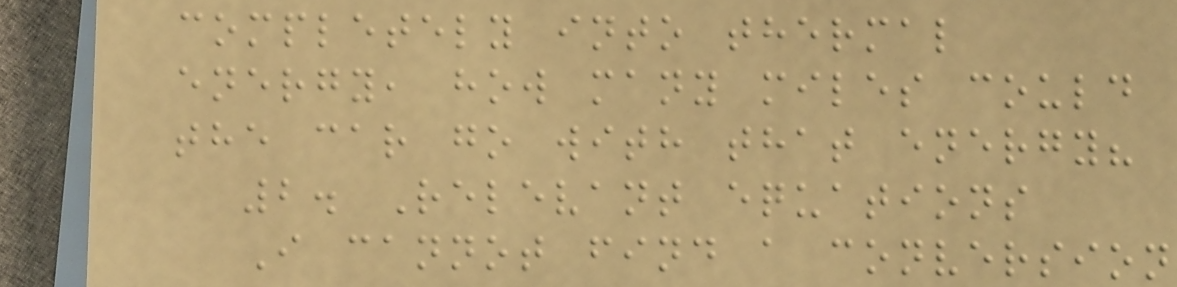completely into thermal
energy, how many miles could
the car go with that energy?
2. Relevant equations
I cannot find a conversion
